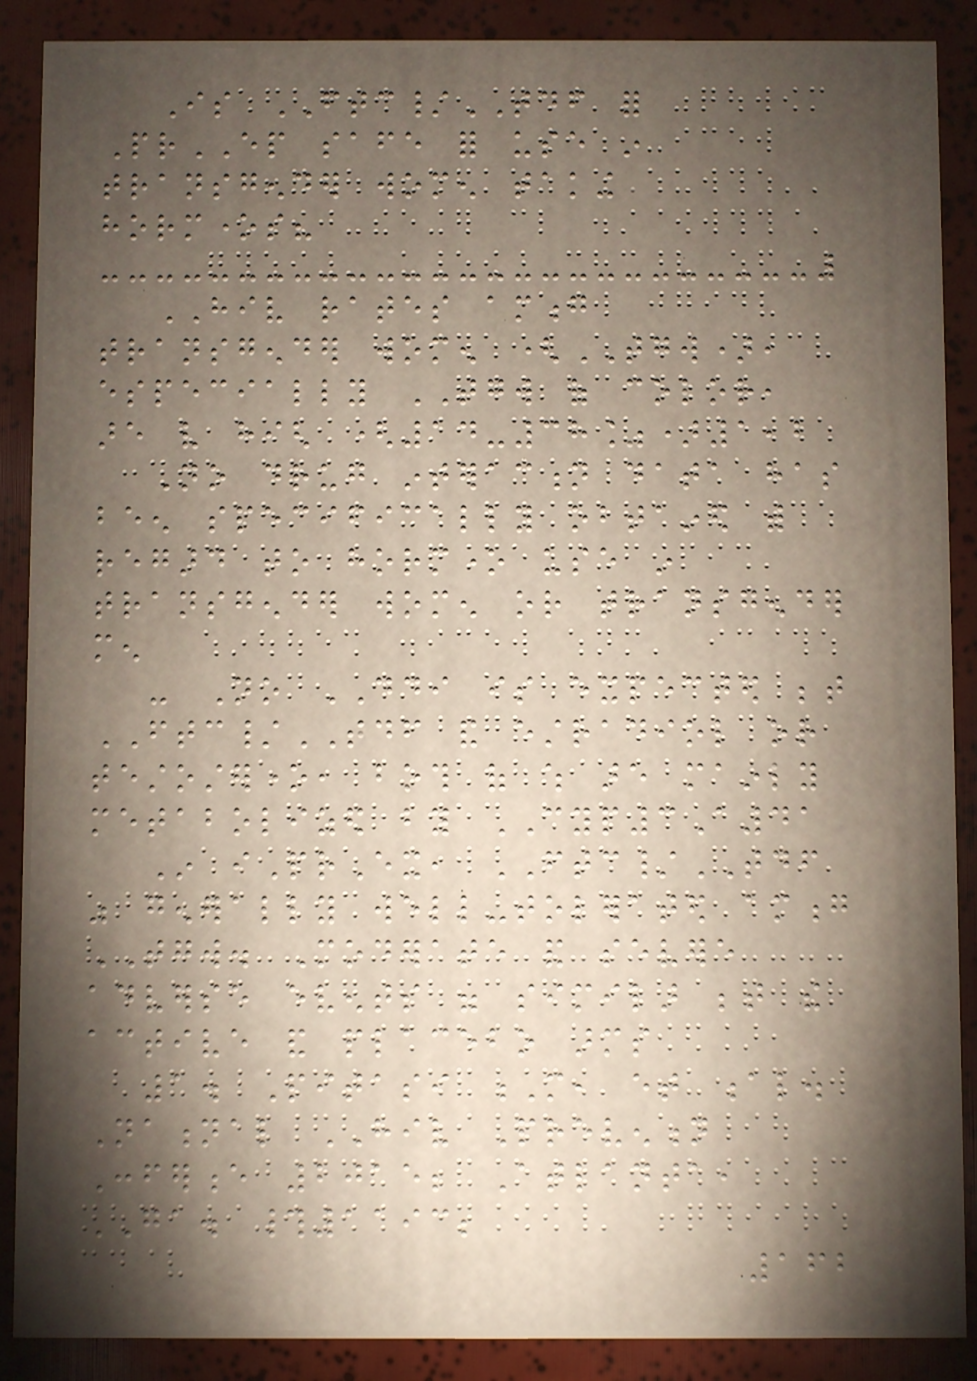Is FTC/TDF for
PrEP safe for use in
transgender women taking
hormones?
HIV rates among
transgender women (TGW),
especially TGW of color,
are very high (14-38%)1,2
No drug interaction data has
been specifically obtained with
regard to hormone use in
transgender women or transgender
men
- No DDI is expected between
FTC/TDF and estradiol or
testosterone, both of which are mainly
metabolized by CYP3A41
In iPrEx, FTC/TDF
was generally well-tolerated among
TGW. Moderate and severe
adverse events were similar between the
active and placebo arms
1. Pitasi M, et al.
National HIV Prevention
Conference 2015; Atlanta,
GA. #1193;
162
